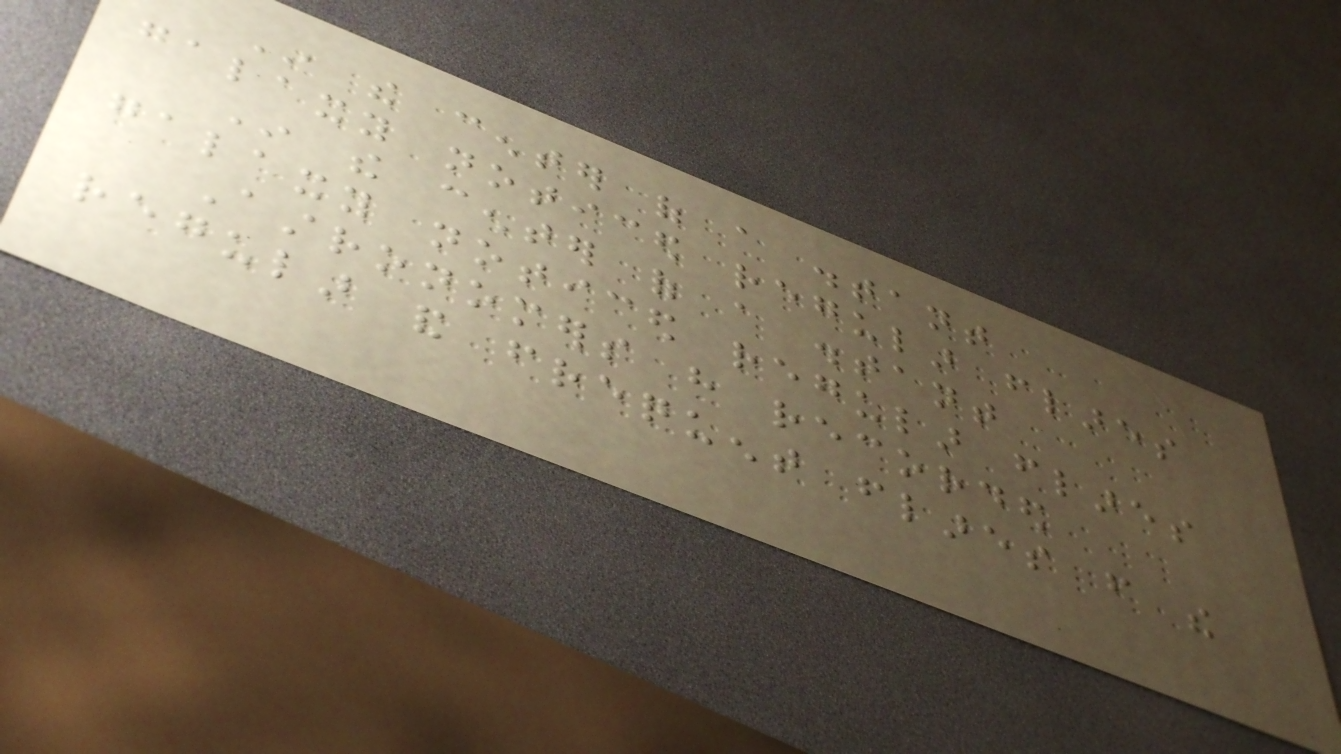In the center of a distant
galaxy noticed regular flares
In the center of a distant
galaxy noticed regular flares
Astronomers have recorded
regular and frequent flares from the
